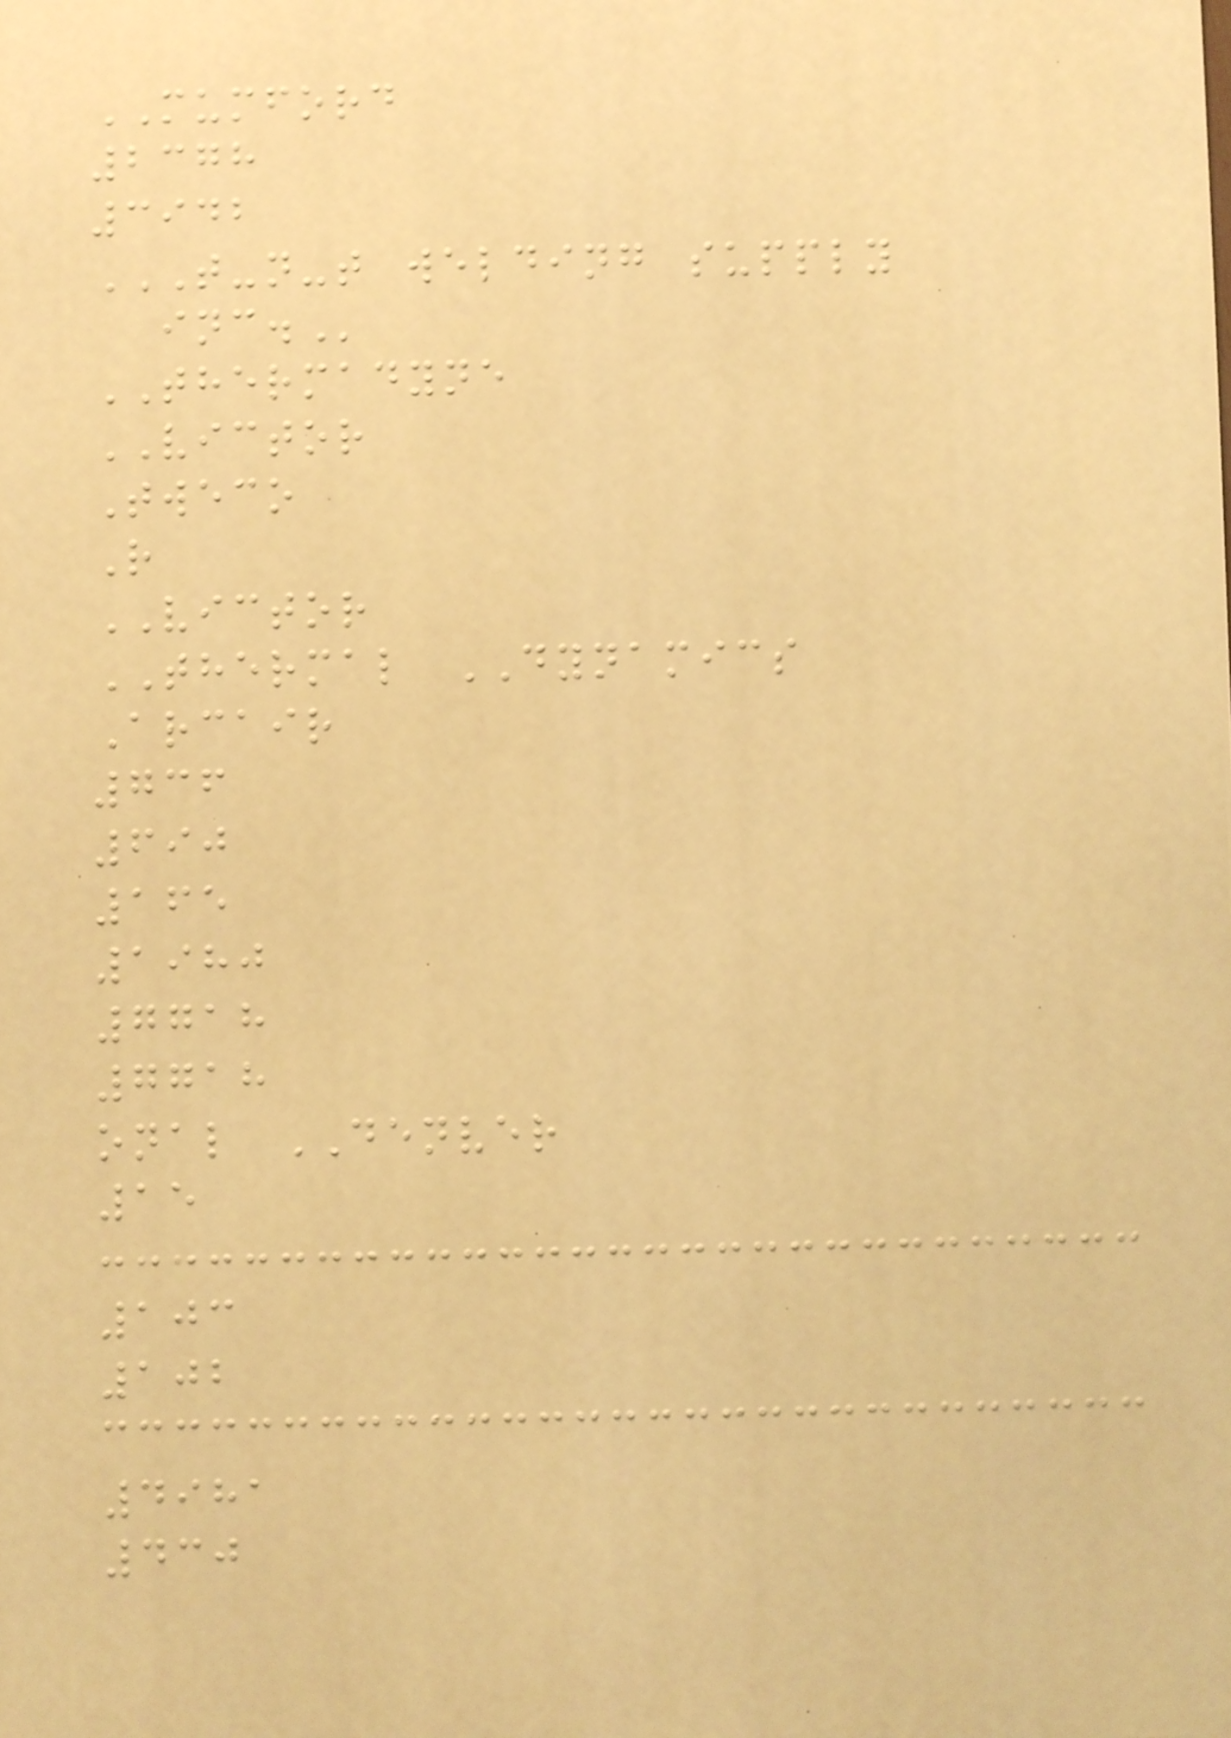MUMFORD
2378
3942
T-N-T WELDING SUPPLY
INC.
THERMADYNE
VICTOR
Tweco
R
VICTOR
THERMAL DYNAMICS
Arcair
736
690
165
1980
7718
7718
onal DENVER
15
103
102
4981
430
